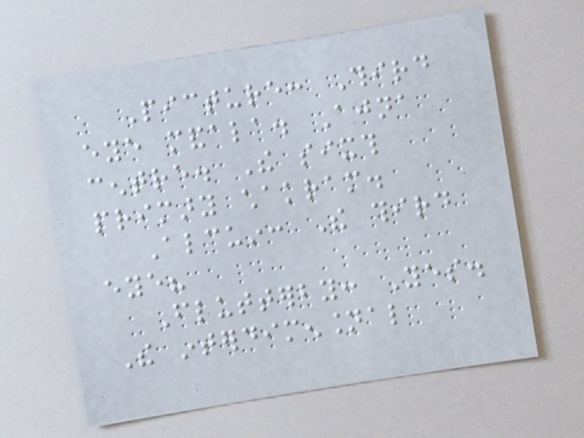Picture: Third
eye mandala. Ajna
centre. The sixth
primary chakram.
Alcuin: The third
eye?
Flutterby: Yes.
The interdimensional
